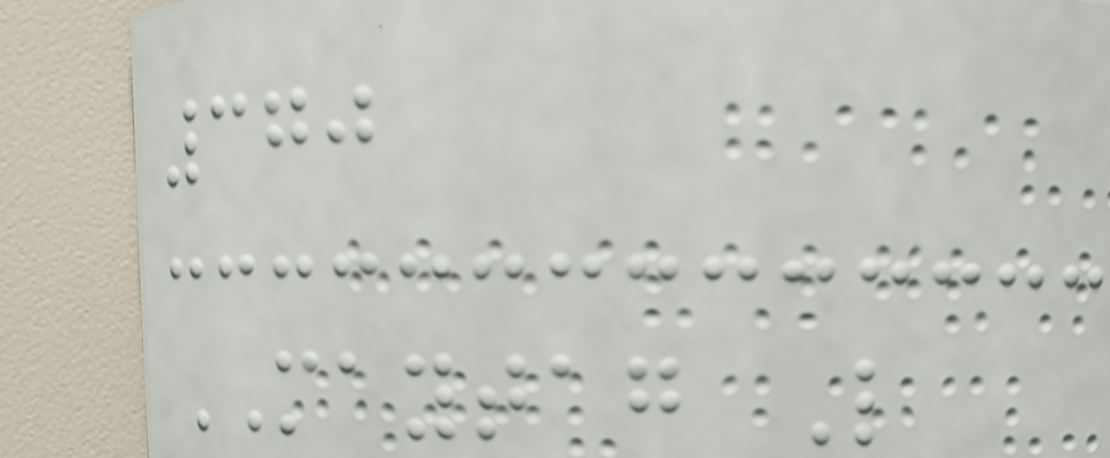370
MAYTAG L
